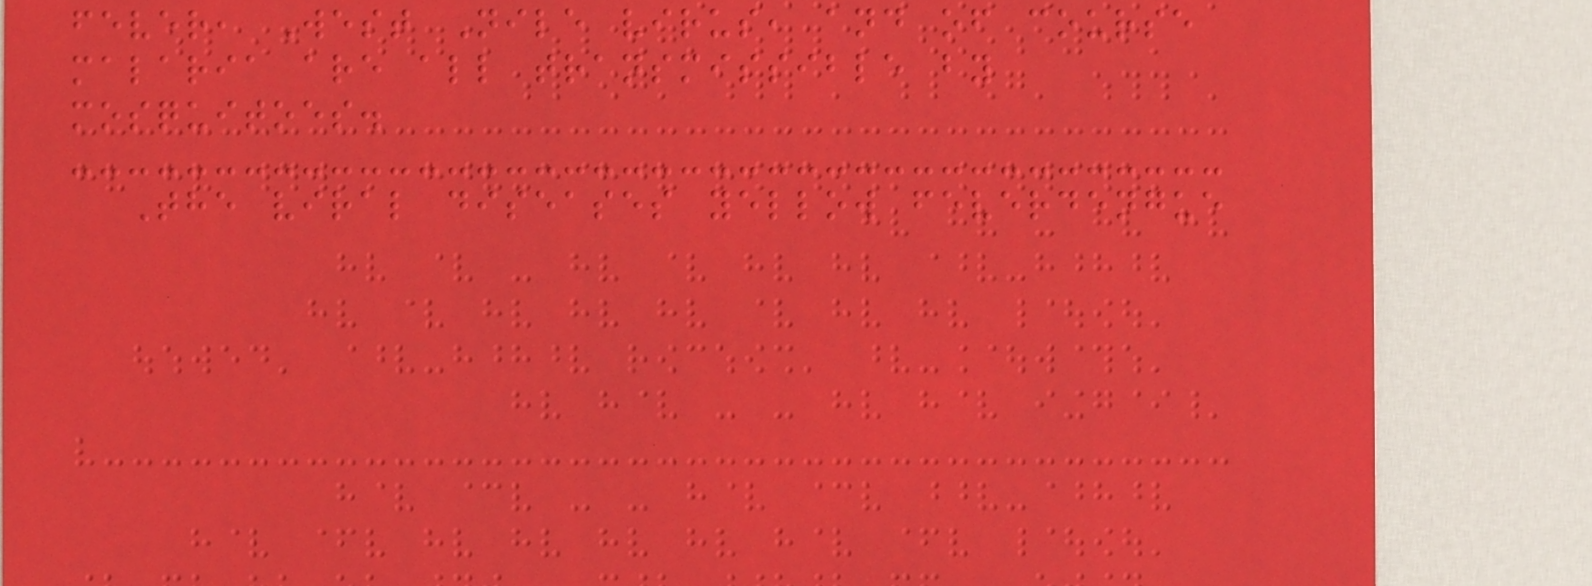fever, West Nile virus, and of course
malaria are all transmissible by
mosquitoes.
The viral diseases yellow feverdengue
